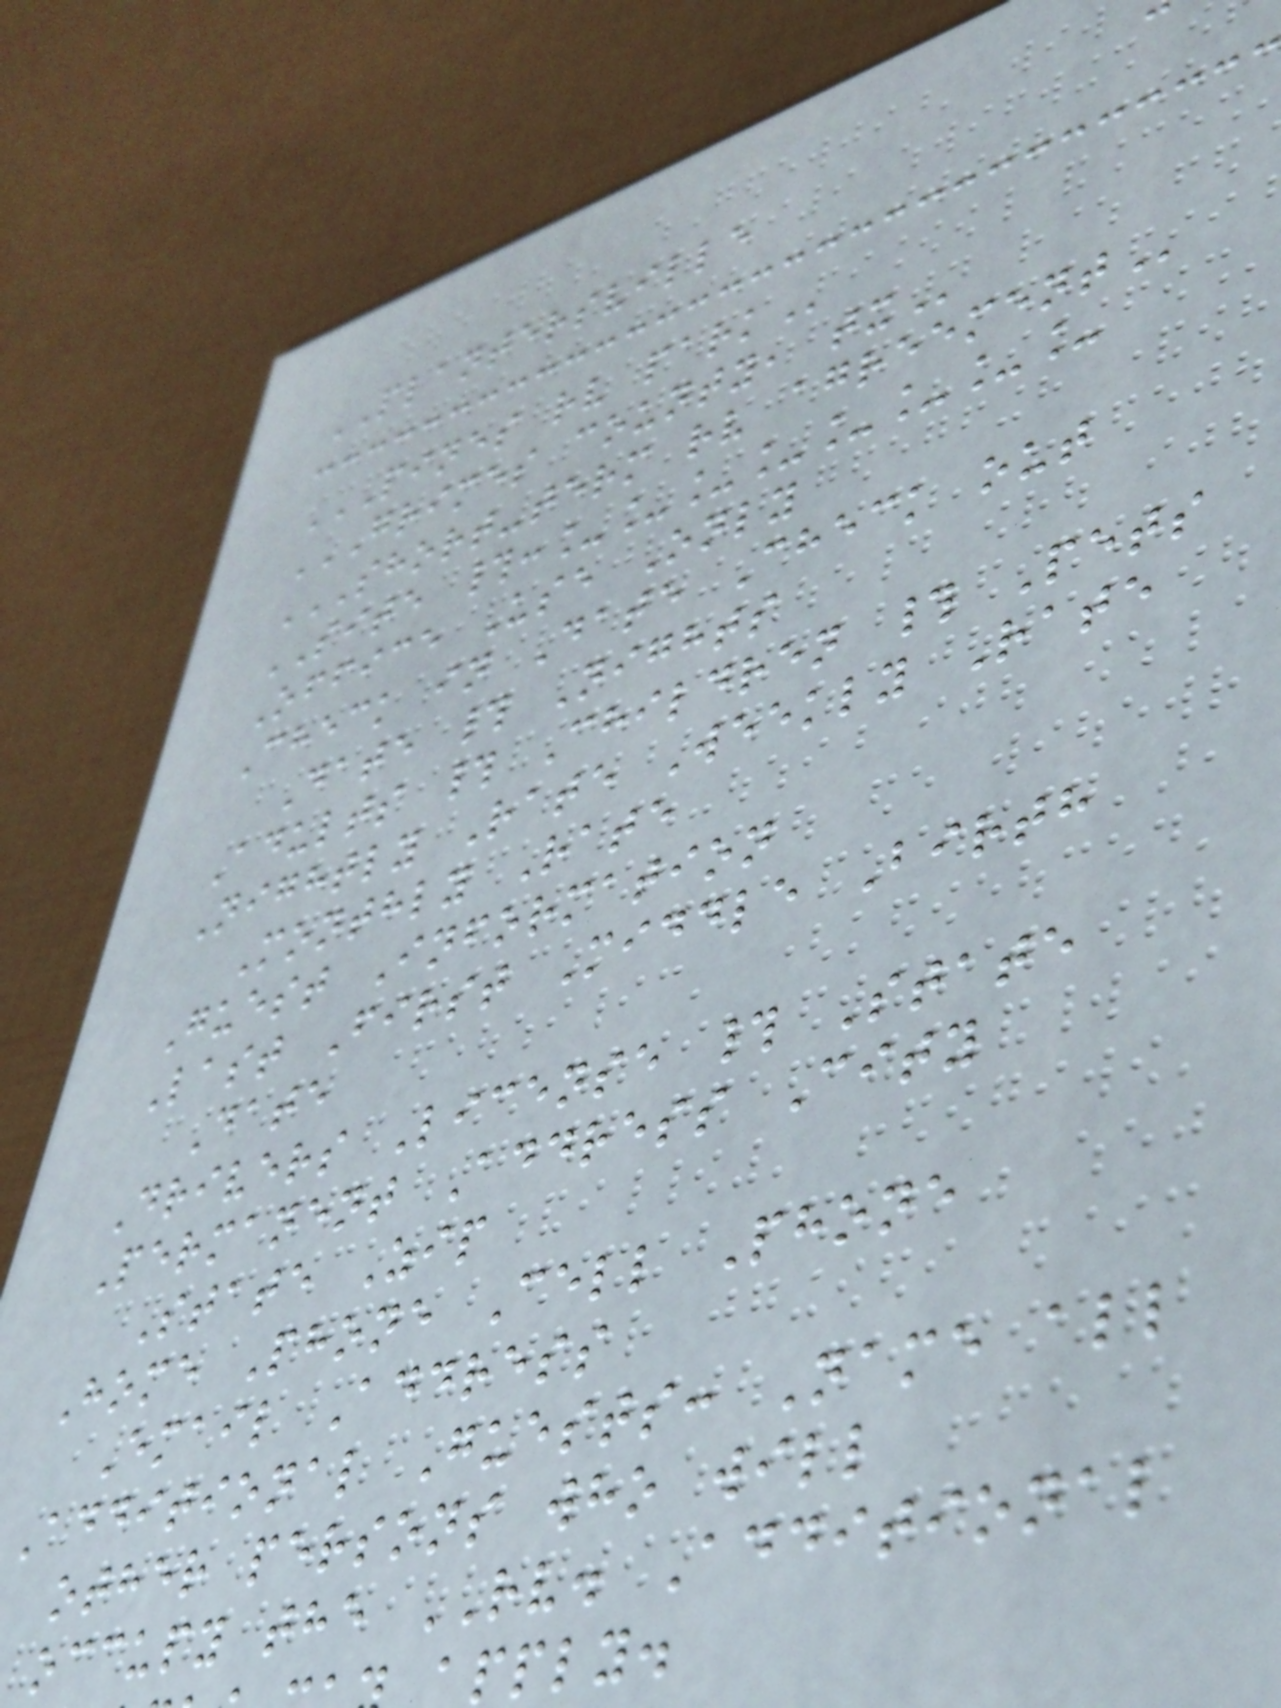PLANTERSVILLE
PINES RV PARK
GRIMES COUNTY, TX
SHORT-TERM RV AGREEMENT
SITE #:________
Office Use Only
Check in Date Check out
Date # Nights
Adults # Children # Pets
Nightly Rate Weekly Rate
Monthly Rate
Guest Information
Last First Middle Birth
Date
Drivers License # State
Permanent Address City
State Zip
Home Phone Cell Phone
Email Address
Additional Guests: Name all
other persons who will
occupy the RV. Additional
pply.
